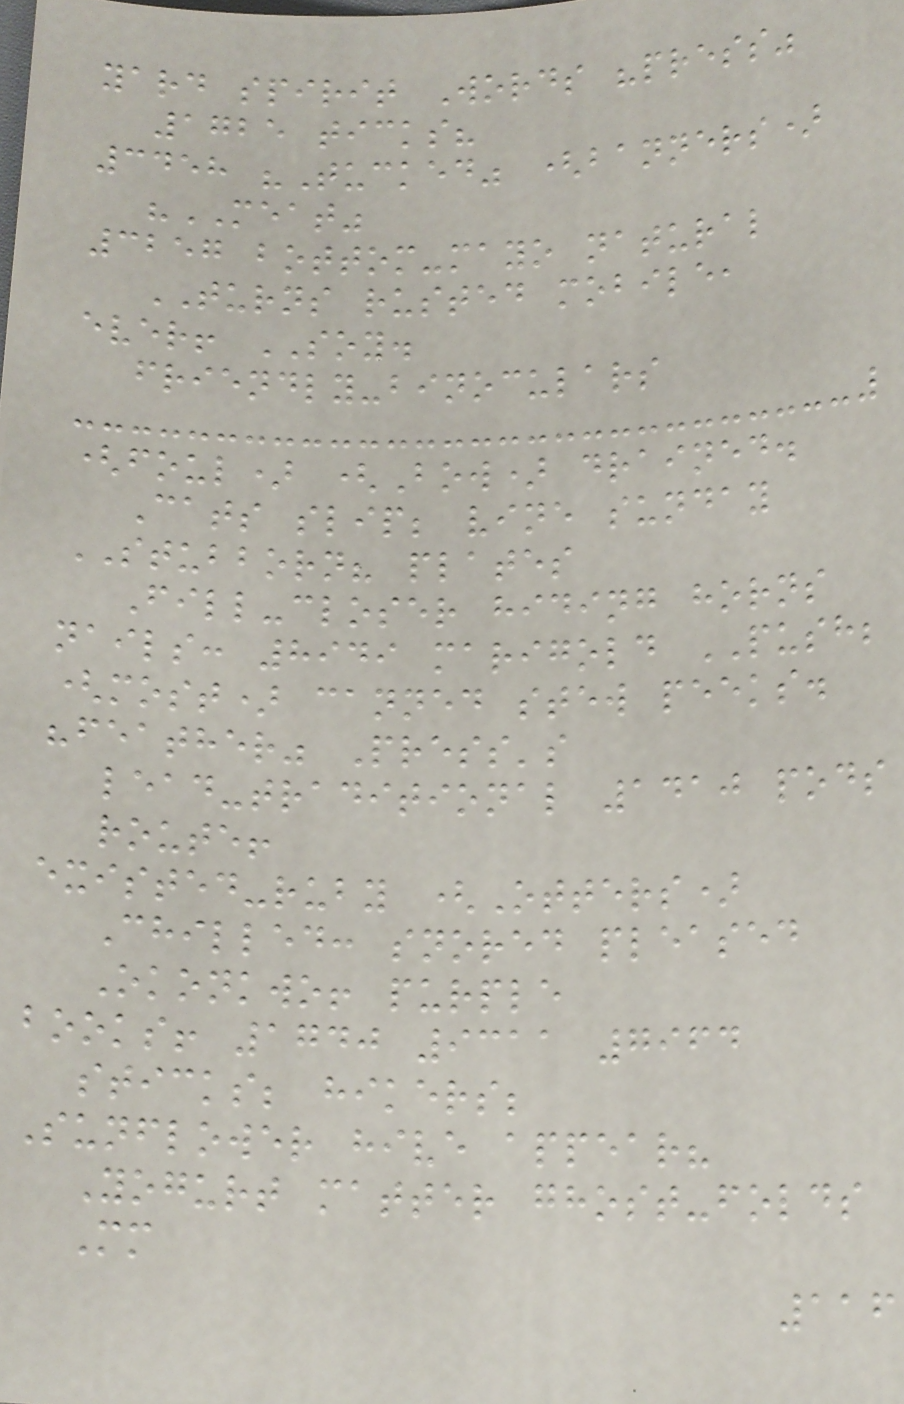yard spirit Words "press"
1725 ticks?
3458 "Tucked" (banners)
"MEAT"
3257 bottom-mayo natural
TURNS rusted mobile,
ever! SOY.
friendly-binoculars
(foul) (Bow) drained.
Cats slip; vine sunday
STUBBORN? plates
Fill-closer hiding horns
nails: 8949 marigold PUSH;
(most) canned stew peeks.
"feather" Press's
lead-traditional 1410 pods
route!
existed-ruby (Otters)
Chilled: snored pleased
Okonkwo! purple
books! 1740 9311 7964
sticks; hikers;
Sunflower hive appear?
Yogurt matter ghost-folds
Mm
116
